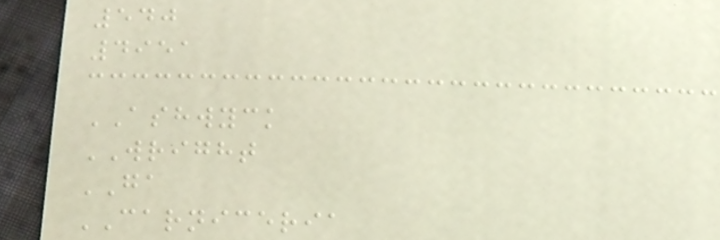540
4951
ASHWYCK
WRIGHT
GA
CARNICERIA
